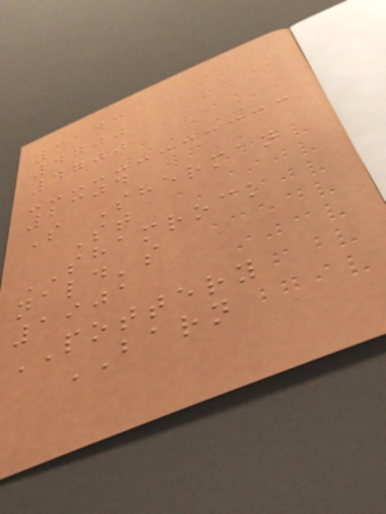3143
4700
4700
2304
S Sherman
St
SHAMROCK
nald's
1901
POTTERY
BARN
